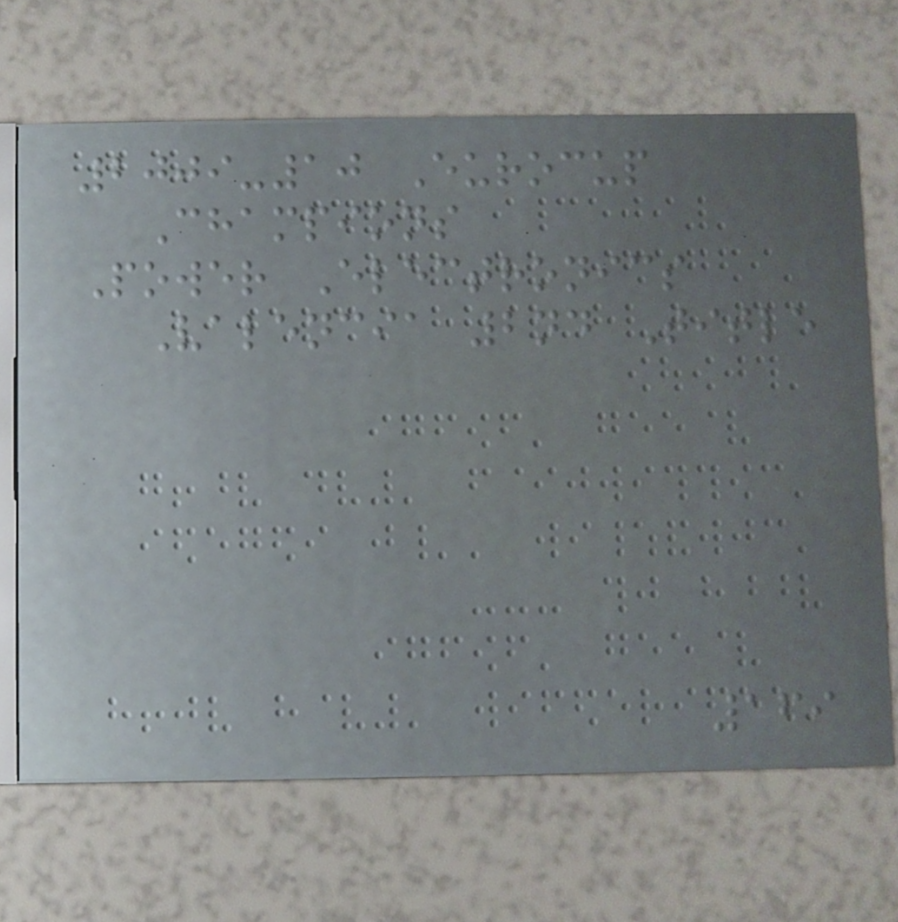2009-10 Eurocup
Champions
Power Electronics
Valencia 2nd Title
169
